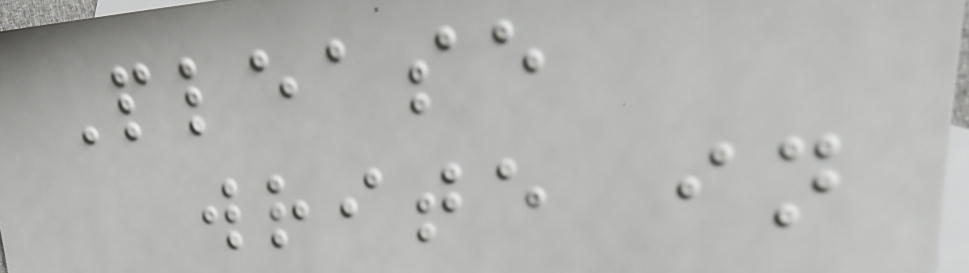Please
write in
